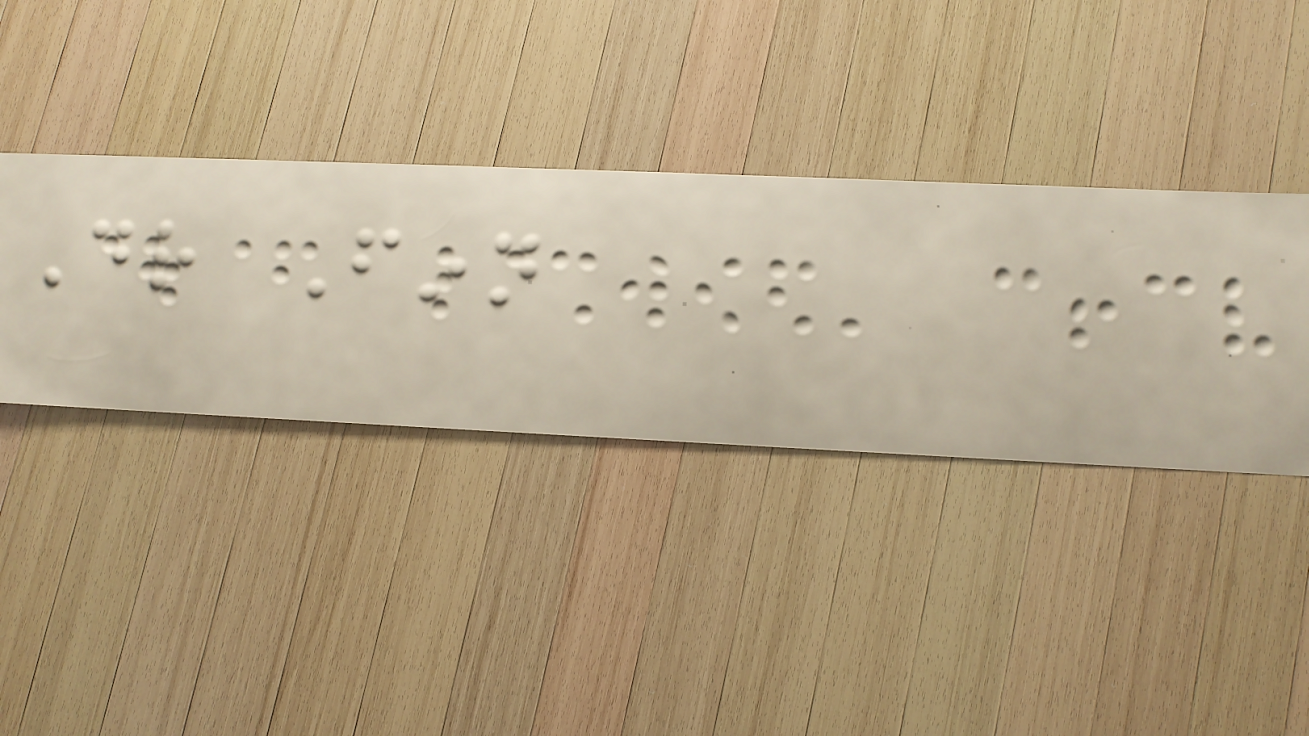Dr Finn
